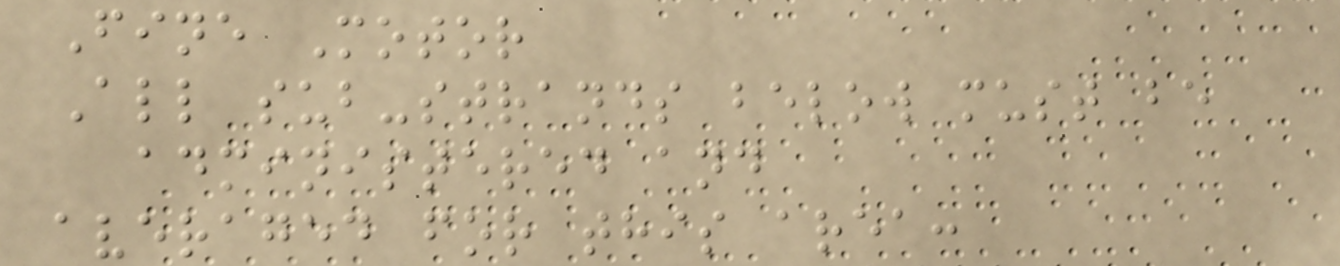Fine Motor
All sub-strands below must be
administered and
averaged for this area:
